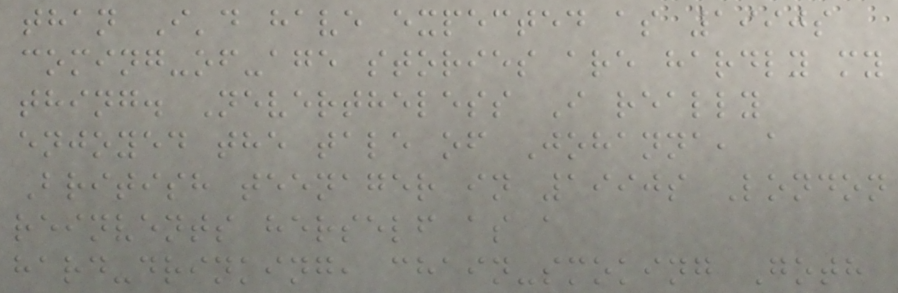than I'd have expected as 1990s
coming-of-age stories are hardly my
thing. Nevertheless I really
enjoyed the tale of Johanna, a
British teenager in 1990s London
reinvents herself as a
hard-drinking, chain-smoking Goth
